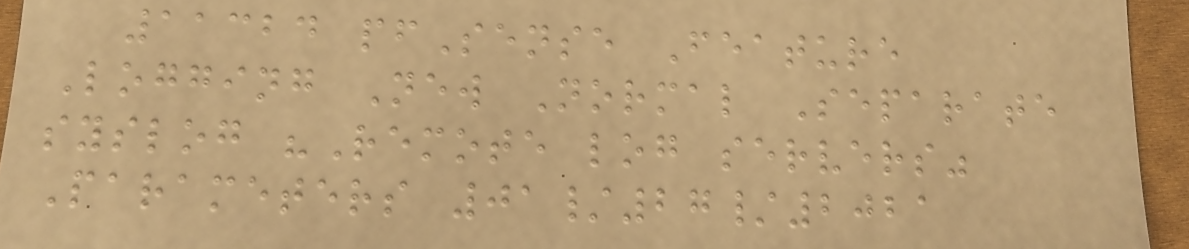11324 pfSense Feature
Logging New Normal Separate
syslog "Remote log servers"
Parameters 01/27/2021
